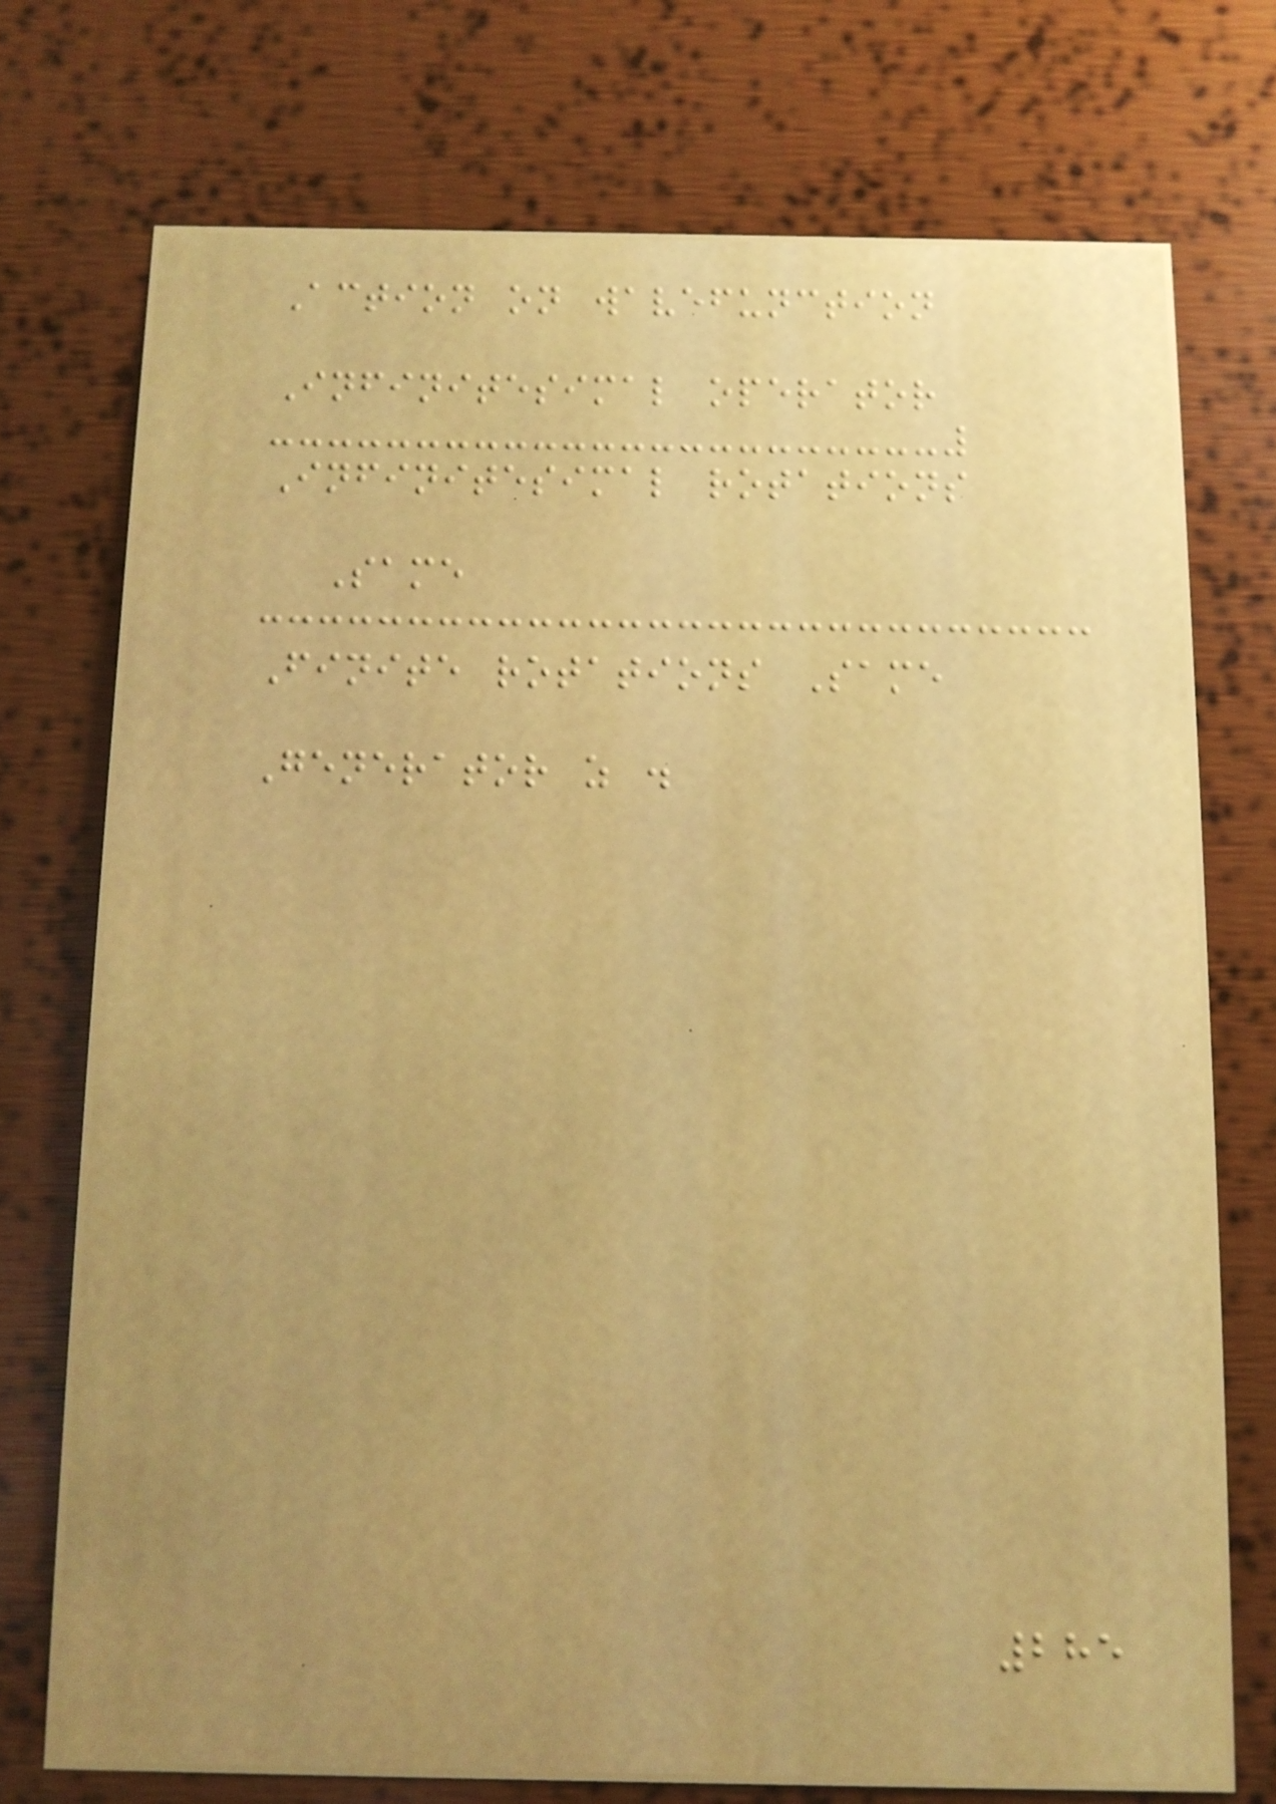Action on wavefunction
Infinitesimal operator
Infinitesimal rotations
Same
Finite rotations Same
Generator z .
285
